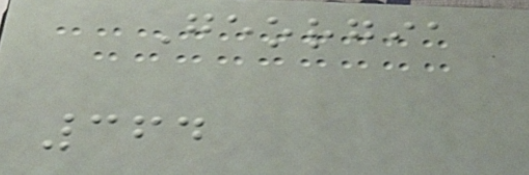Georgia
364
